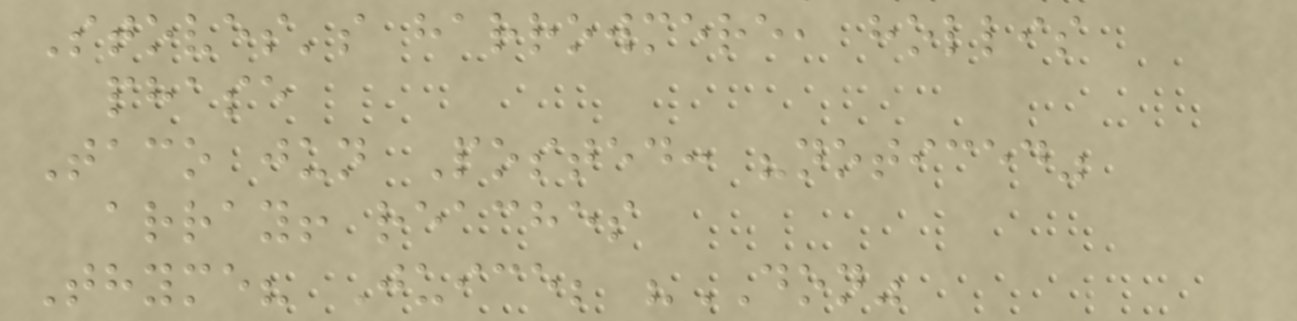Stoves's harrowmere, hollis
phase
Taco jun Posted: "noticed"
array! reaches
Thyme? Juice; "DON"
